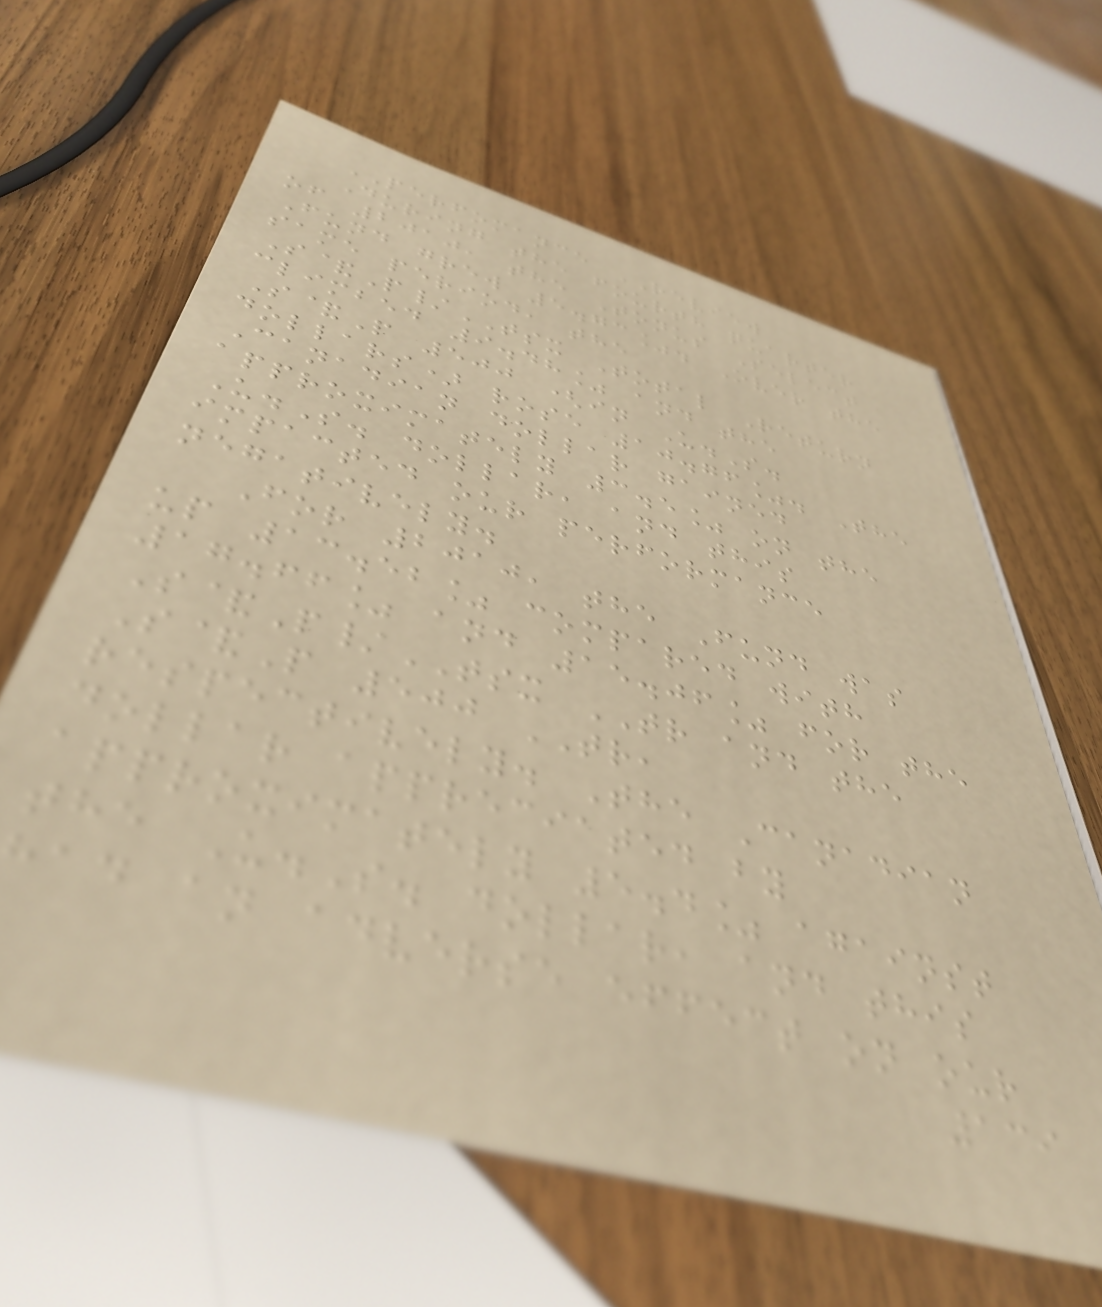PERFOMANCE REVIEW
During the fourth quarter
of 2010, the Tonus Select
Fund grew 5.73%. Over the
same period, the
S&P/TSX Total Return
climbed 9.48% and the
S&P 500 (in U.S.
dollars) rose 10.76%. The
Canadian dollar gained
approximately 3.5% on the
U.S. dollar, and this
impacted our performance
negatively.
For 2010, the Fund was
up 13.52% compared with
17.66% and 15.06% for the
S&P/TSX TR and the
S&P 500 TR,
respectively. The Canadian
dollar appreciated by
approximately 5.4% against
the U.S. dollar, and this
had an adverse effect on our
139
